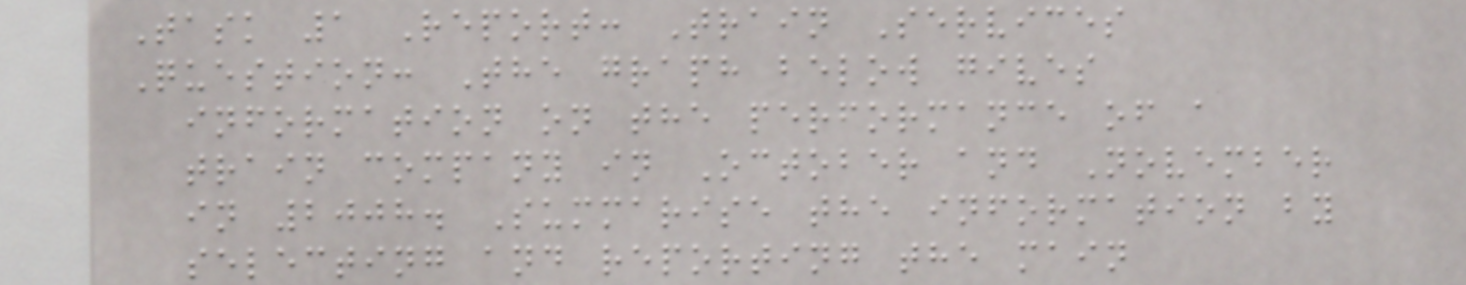Task 1 Report: Train Services
Question: The graph below gives
information on the performance of a
train company in October and November
in 2008. Summarise the information by
selecting and reporting the main
